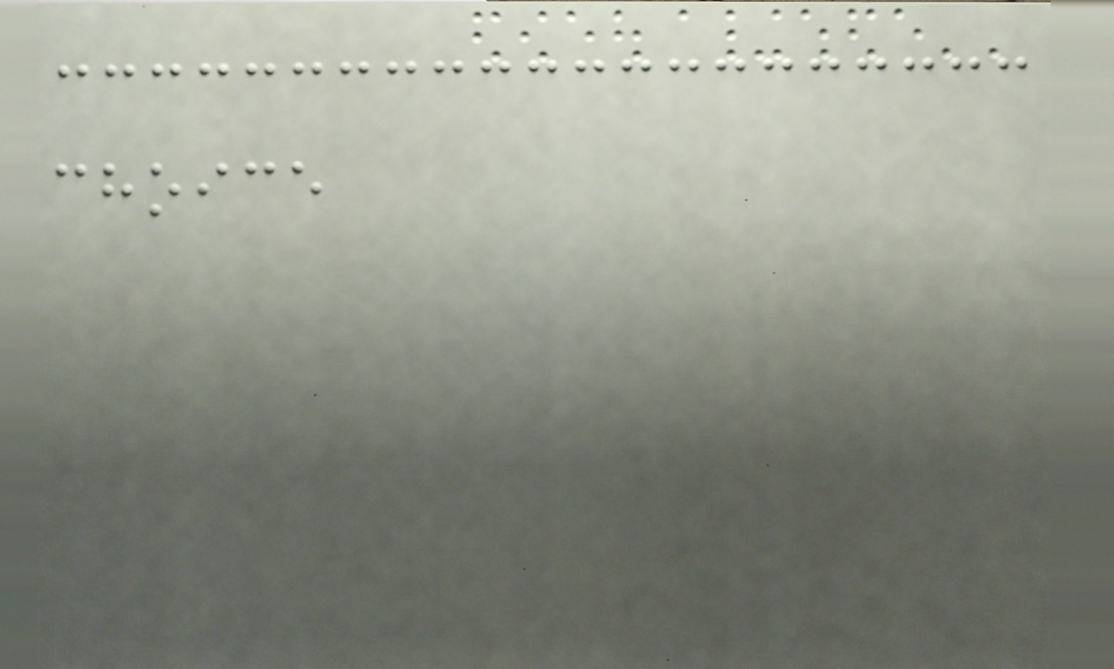choice
